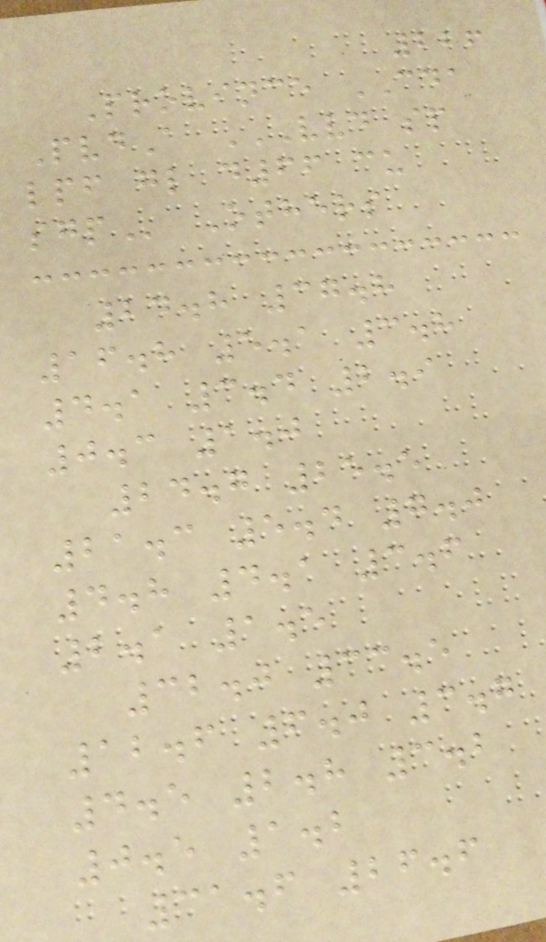226
Province CDA
PvdA VVD SP
LPF GL D66 CU
SGP Others
24.8 37.8
16.8 5.1 3.8
4.1 3.4 2.9
0.3 1.0
24.7 25.5
21.3 5.4 7.0
4.8 4.1 3.6
2.1 1.5
32.0 33.5
12.6 6.0 3.7
4.5 2.8 3.2
0.5 1.2
31.6 26.6
